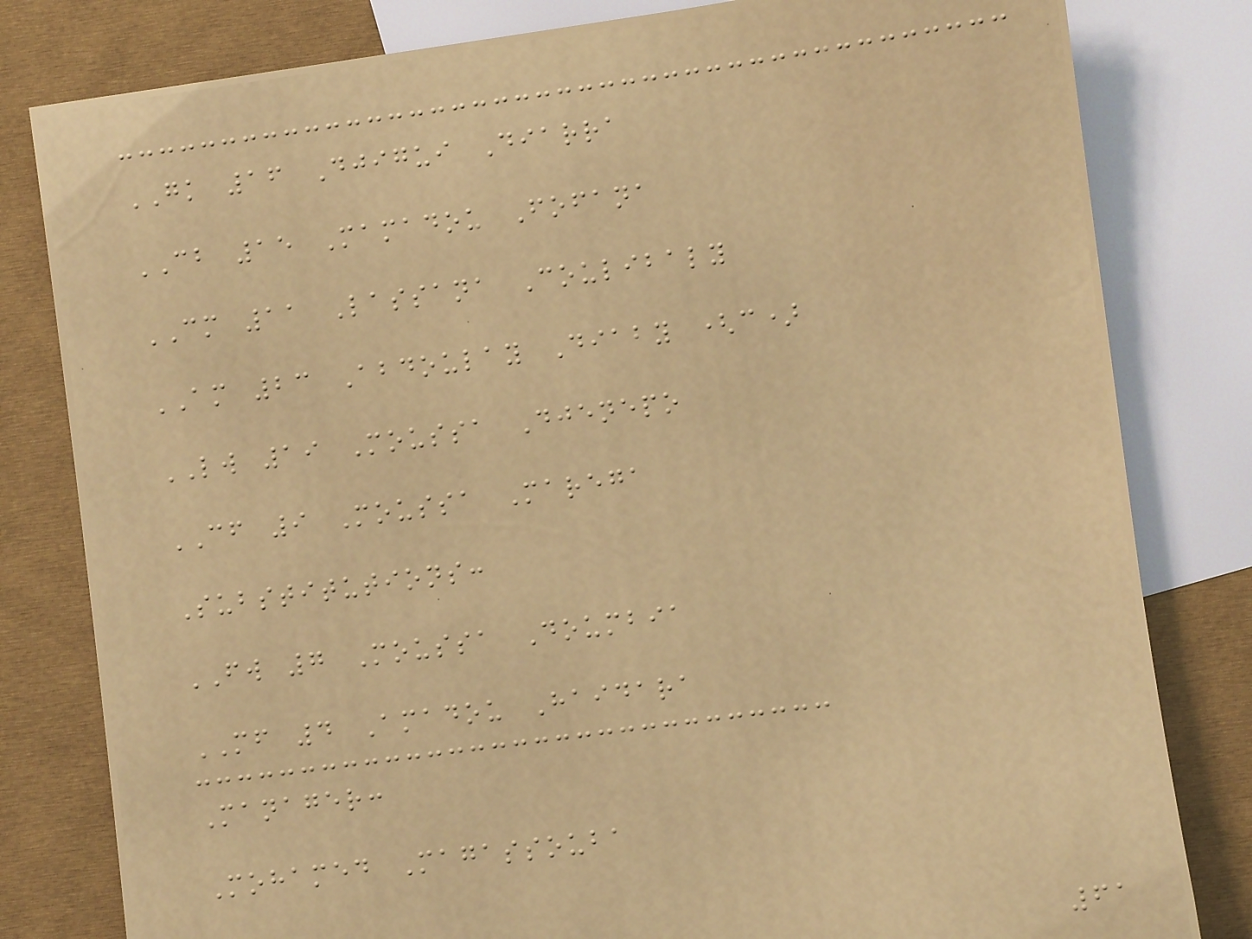GK 16 Djigui Diarra
CB 15 Mamadou Fofana
CM 11 Lassana Coulibaly
AM 23 Abdoulay Diaby (c)
LW 19 Moussa Djenepo
CF 9 Moussa Marega
Substitutions:
FW 7 Moussa Doumbia
MF 4 Amadou Haidara
Manager:
Mohamed Magassouba
61
